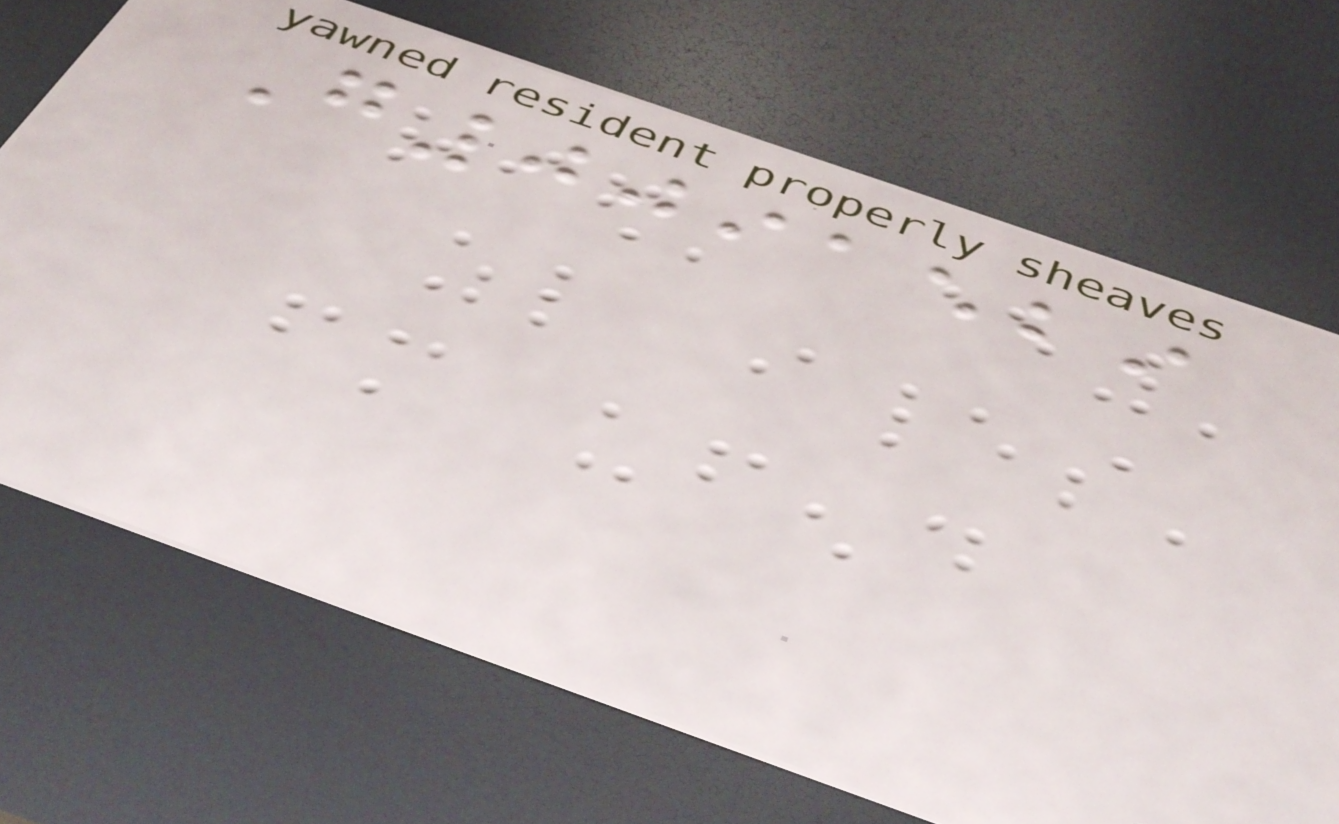G0091529
